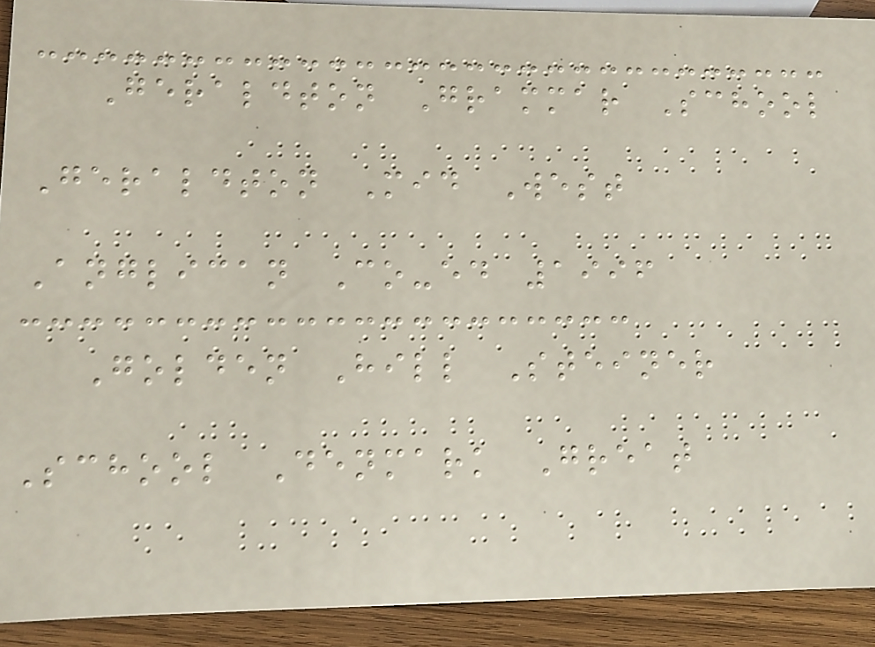Geraldton Grammar School
Geraldton Mid West
Anglican Co-ed 1996
Golden Hill Steiner
School Denmark Great
